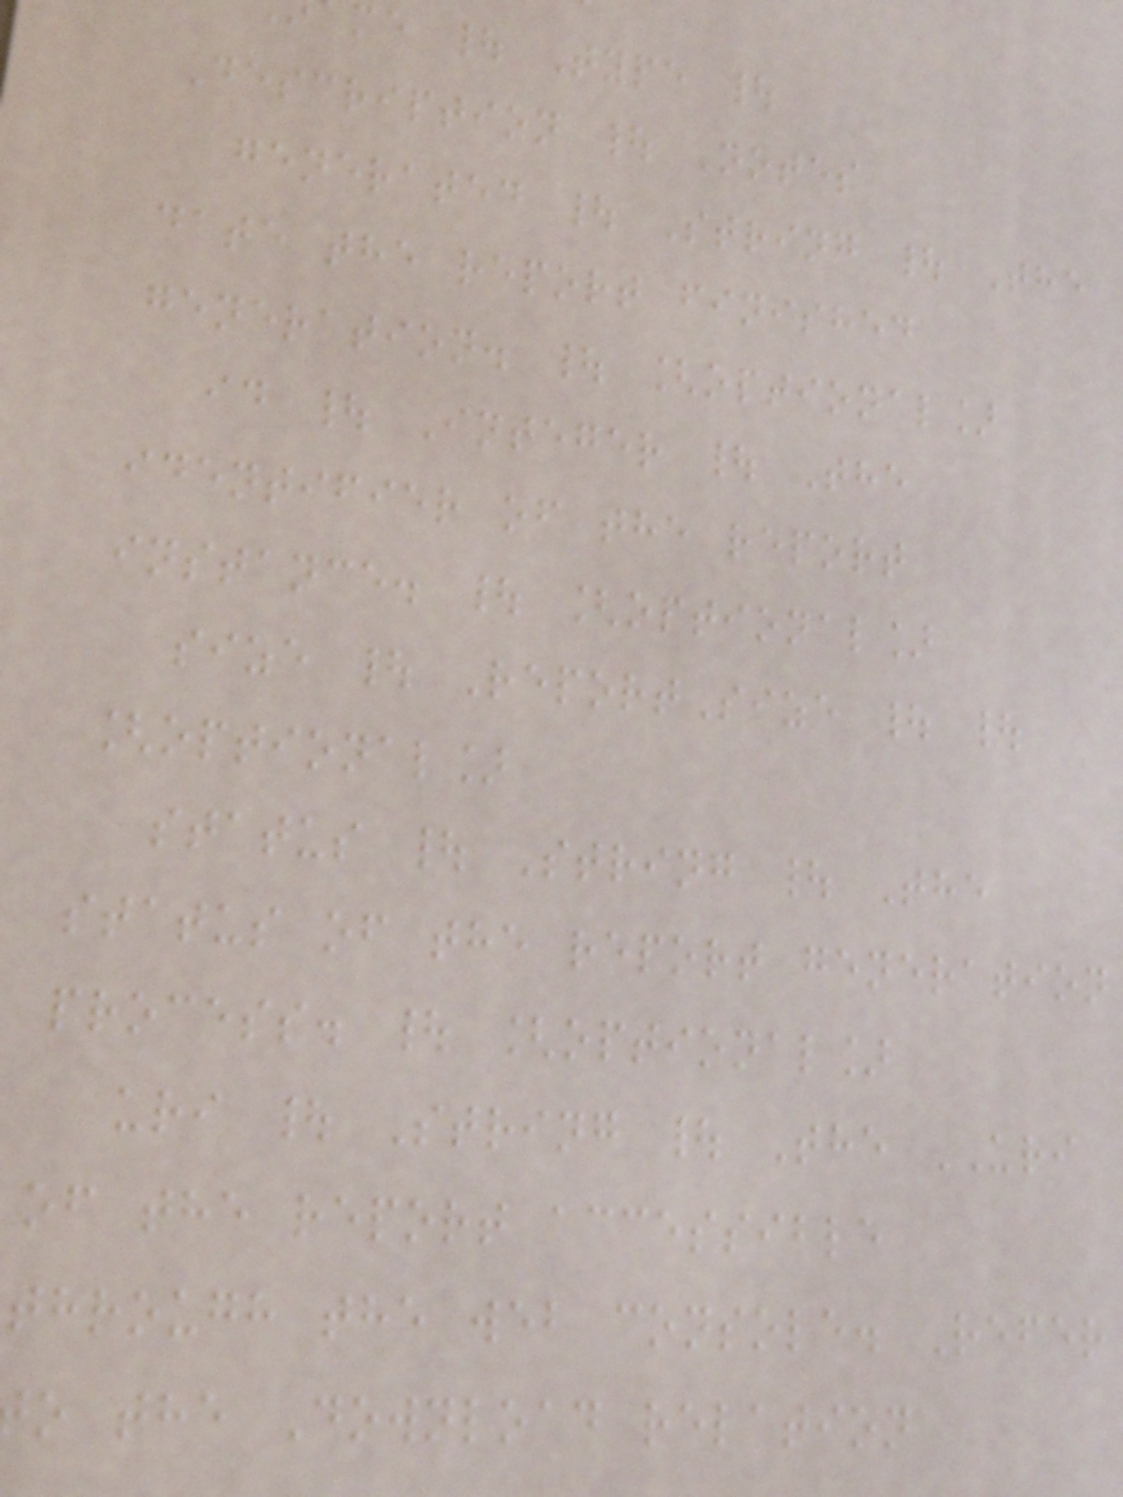me | Type |
Description | Notes
generated | String | The
date the report finished
generation. | [optional]
id | Integer | The
identifier of the report
instance. | [optional]
size | ReportSize | |
[optional]
status | String | The
status of the report generation
process. | [optional]
uri | String | The URI
of the report accessible
through the web console. Refer
o the Download relation
